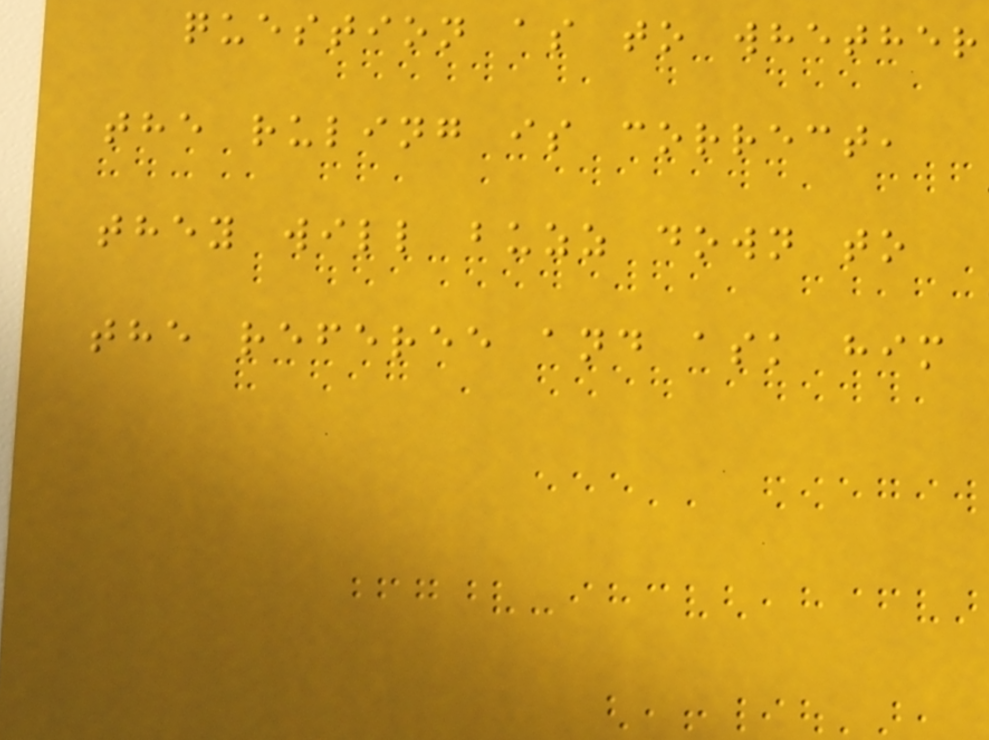question as to whether
the ruling is correct,
they will buzz down to
the referee and ask him
